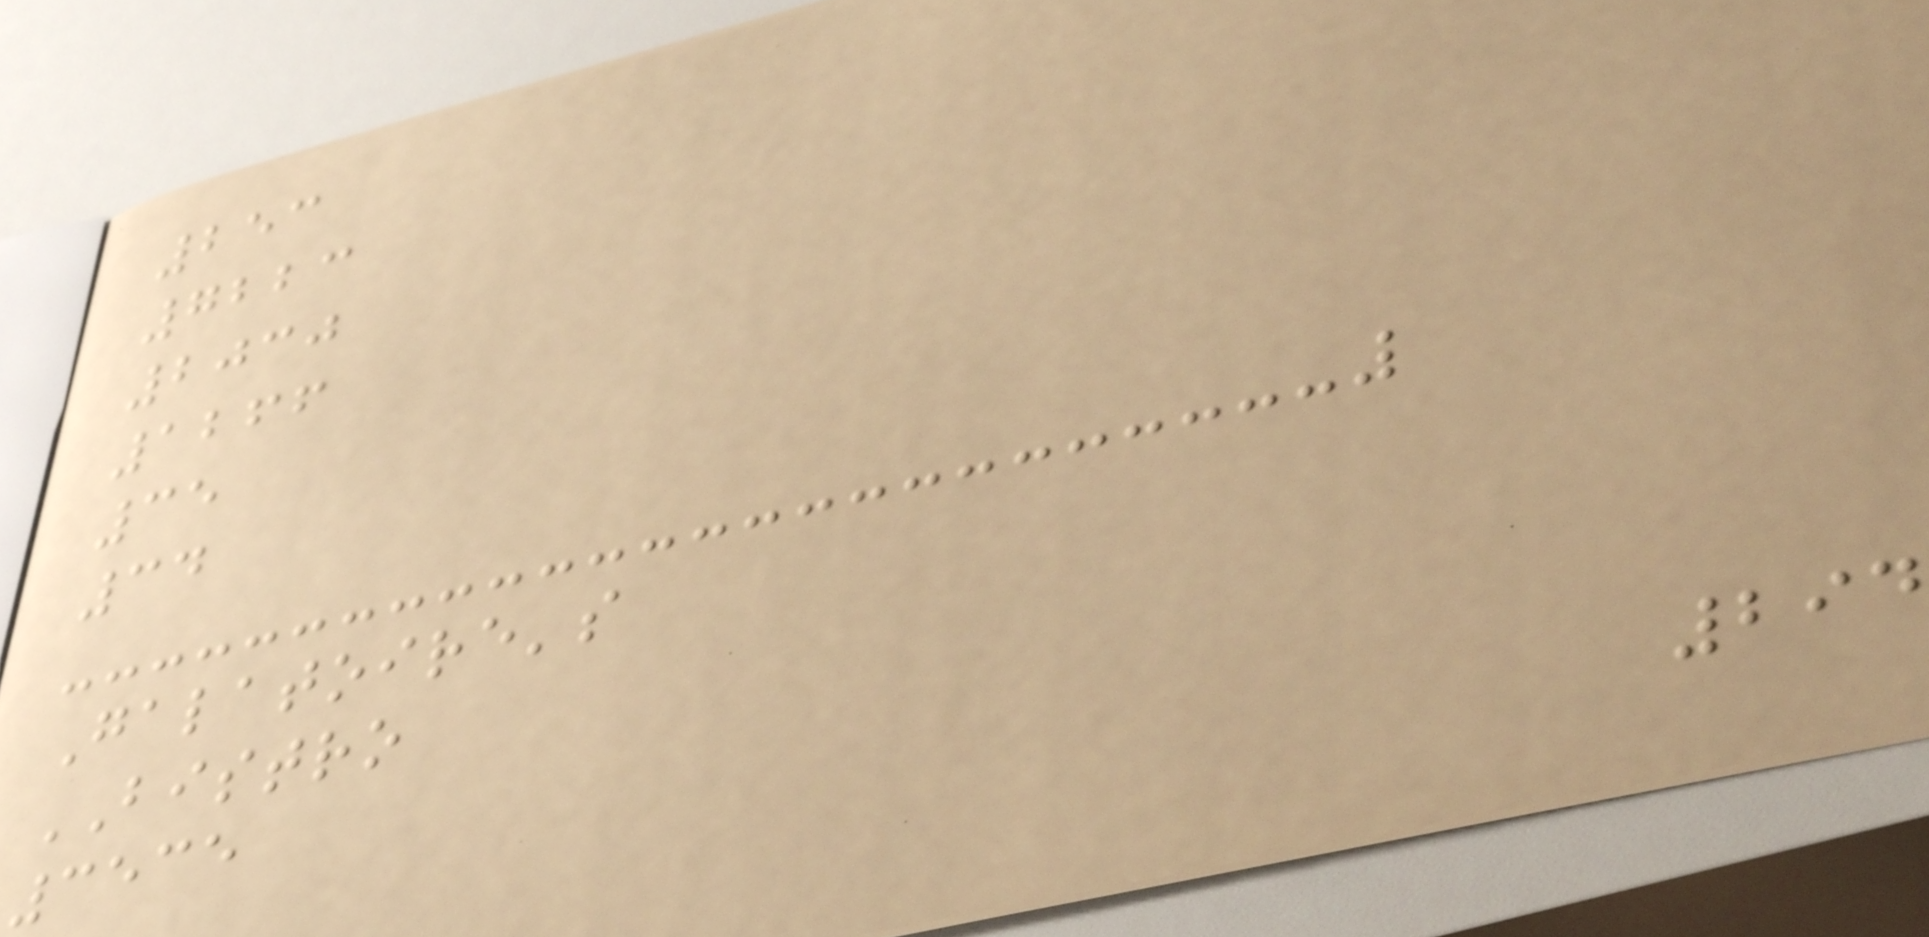253
7223
2030
1266
35
34
Galatoire's
BISTRO
3535
294
